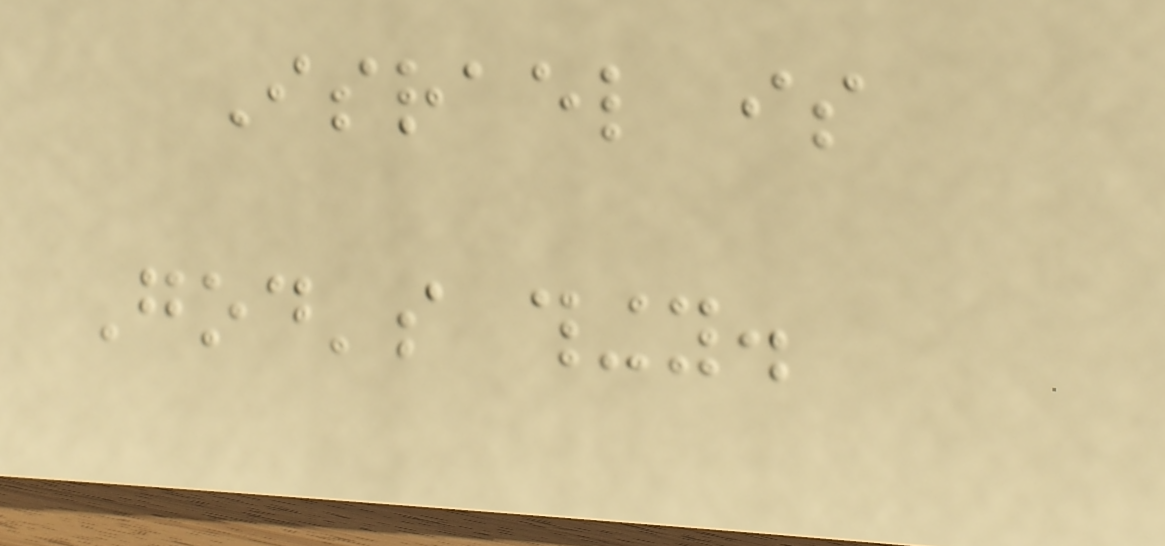Israel is
God's thingy.
